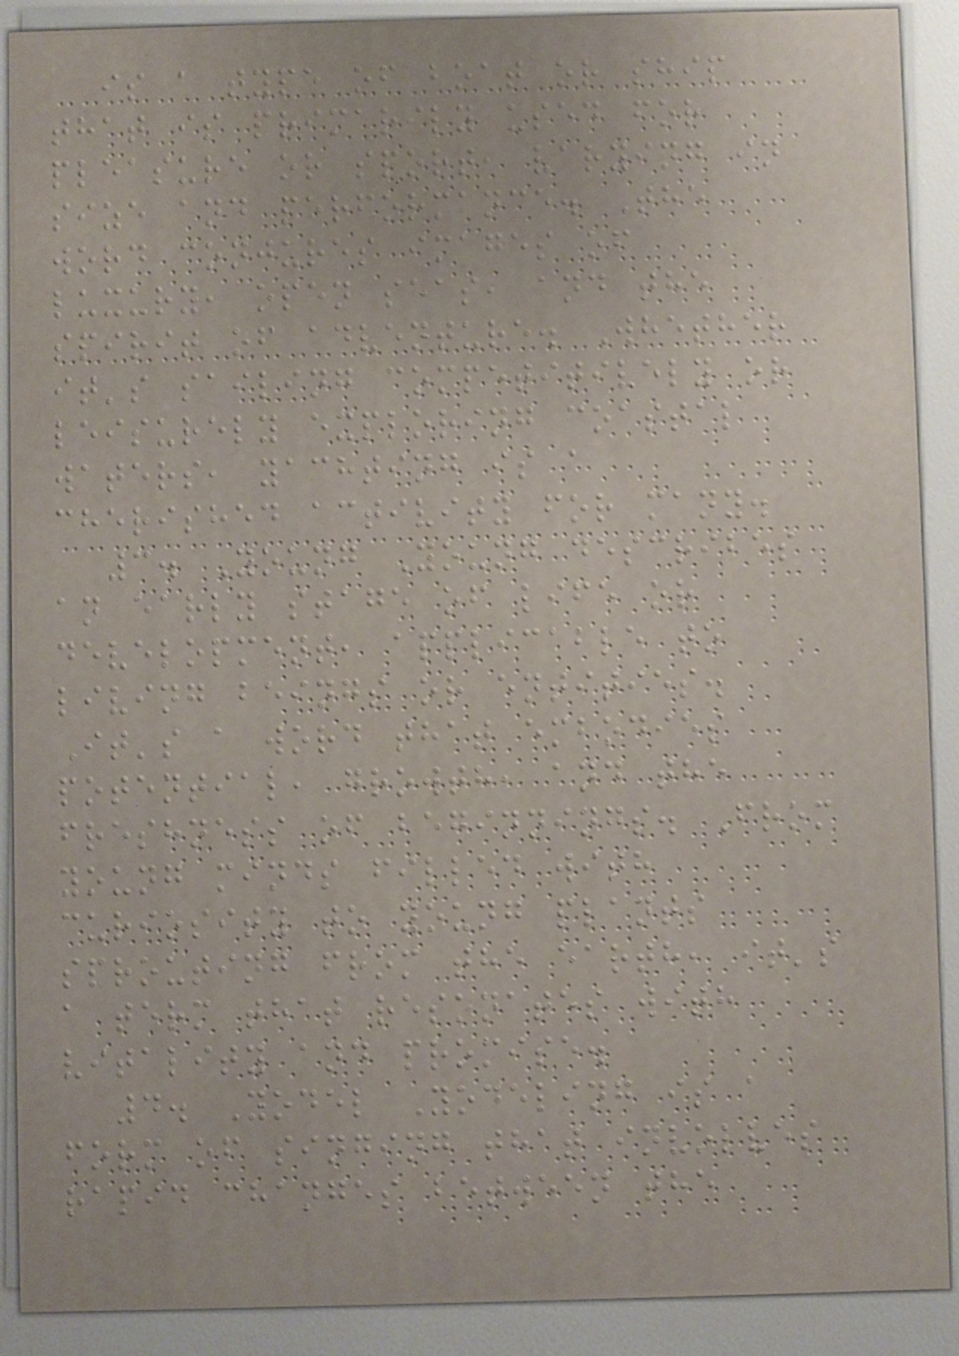is a type of boat or ship
that is primarily used for
pleasure or sport, varying in
size and performance. The
word conjures images of
luxury, open seas, and the
spirit of adventure. Whether
it's sailing competitively or
leisurely exploring coastal
waters, yachting is a
cherished activity for many.
3. Young Young describes
an early stage of life or
development, applicable to
living beings or entities.
It's a word that embodies
potential, growth, and the
freshness of beginnings. From
young minds filled with
curiosity to young plants
sprouting from the earth, it's
a term that resonates with
vitality and promise.
4. Yodel Yodeling is a
form of singing that involves
rapid changes between the
